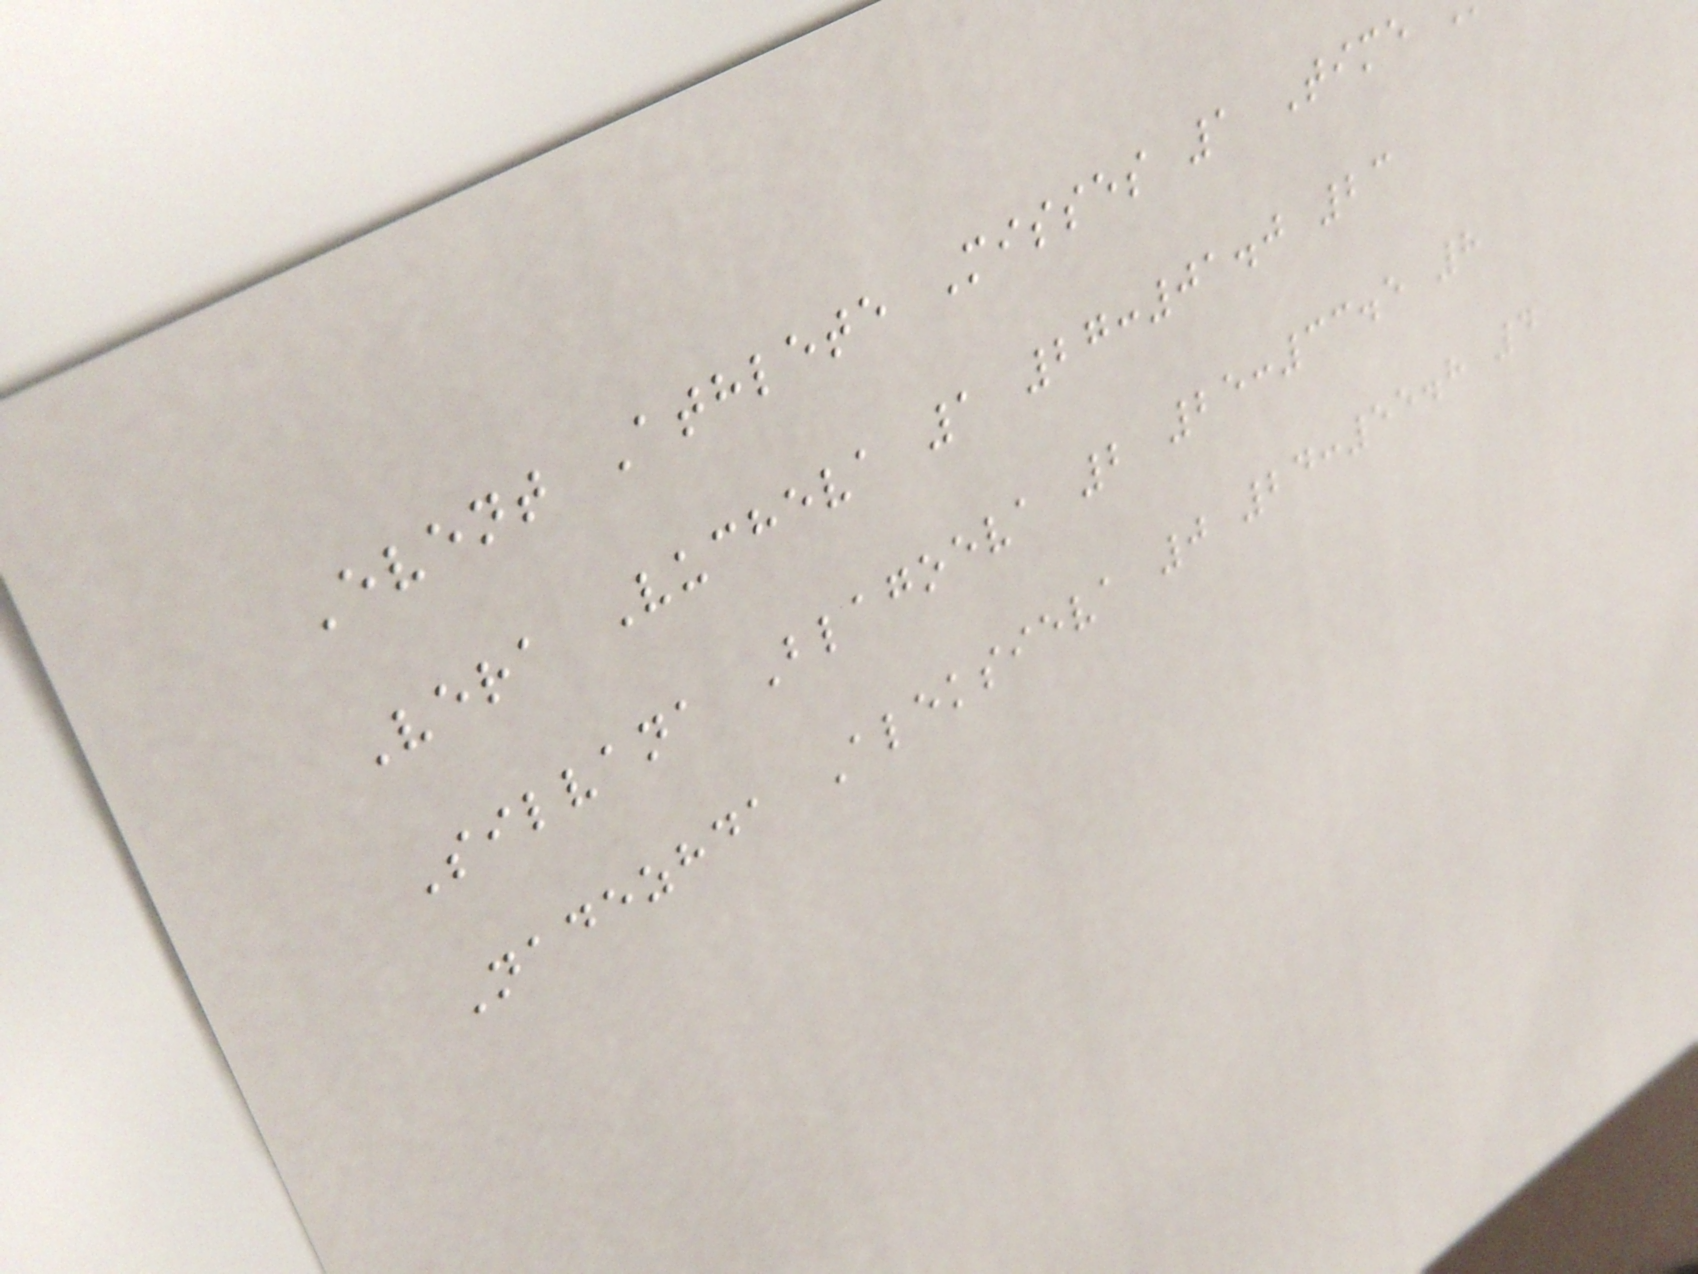Event Athlete Misses 1 Time
Vera Vucheva 1 27:01.0 23
Silvana Blagoeva 2 25:33.5 8
Nadezhda Aleksieva 0 24:55.8 4
